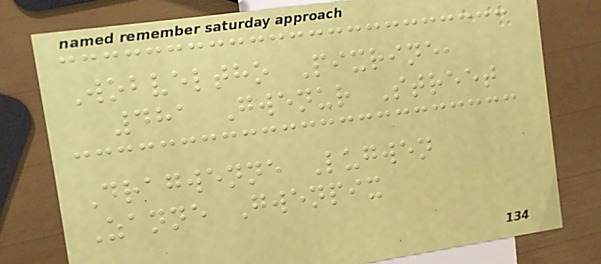Wobveltho Pixrine,
481 Gwenur Street
Dragwenne Lugwen
Zanne Gwenpix
